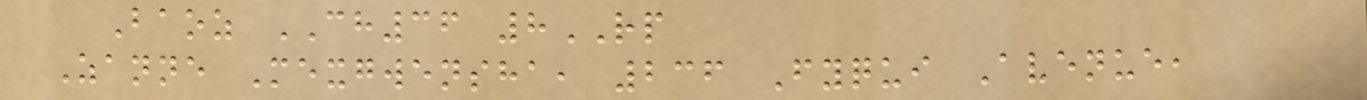Baoz CH36 8RP
Zanne Mexgwensha, 236 Fyqui Avenue,
